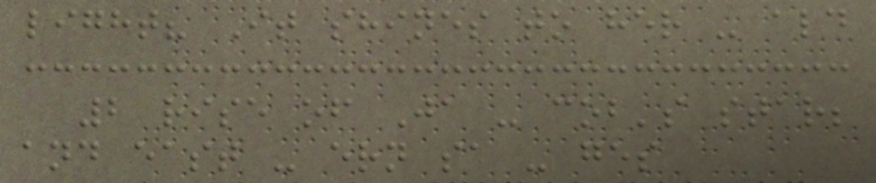light? It shines to her - ald
2 rise of Ja - cob's star;
and east - ern sa - ges
